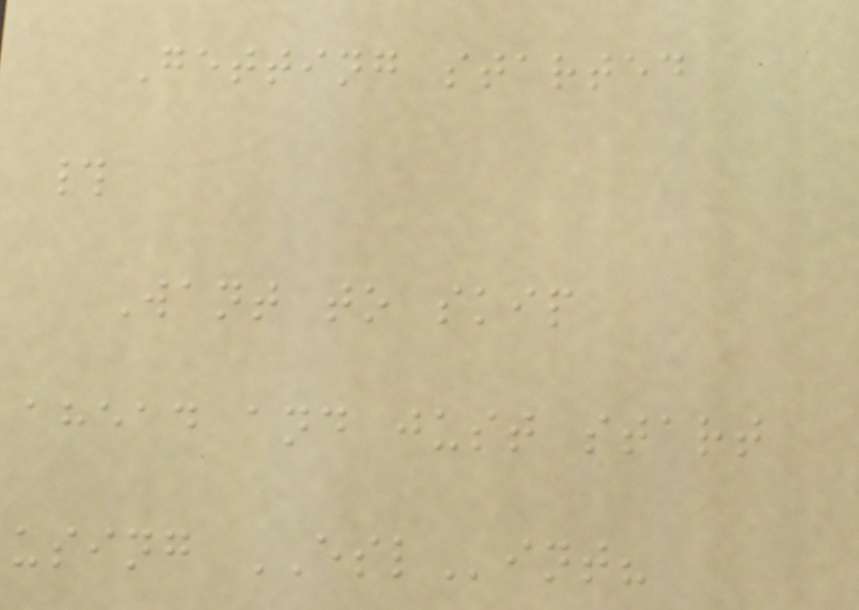Getting started
#
Want to skip
ahead and just start
using ESLint?
